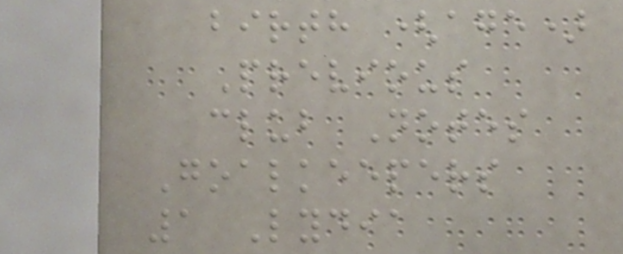birth (age)
Previous
club Notes
Goalkeepers
1 Lydia
